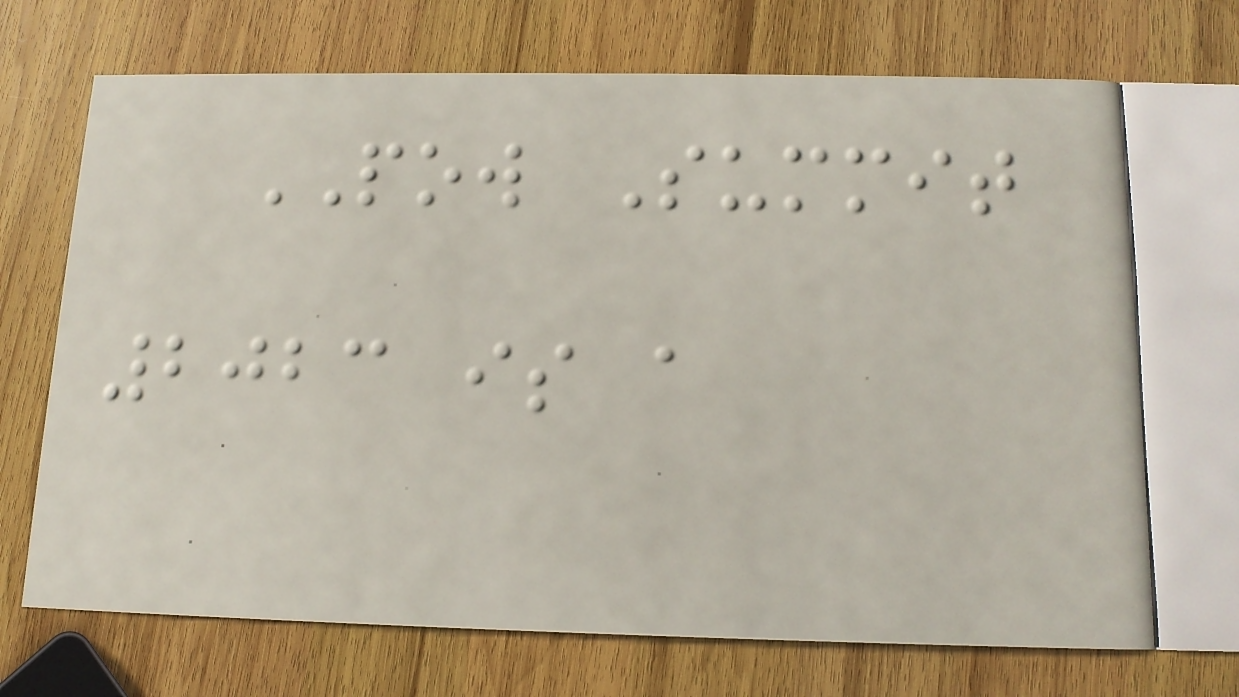POW Summit
2023 is a
